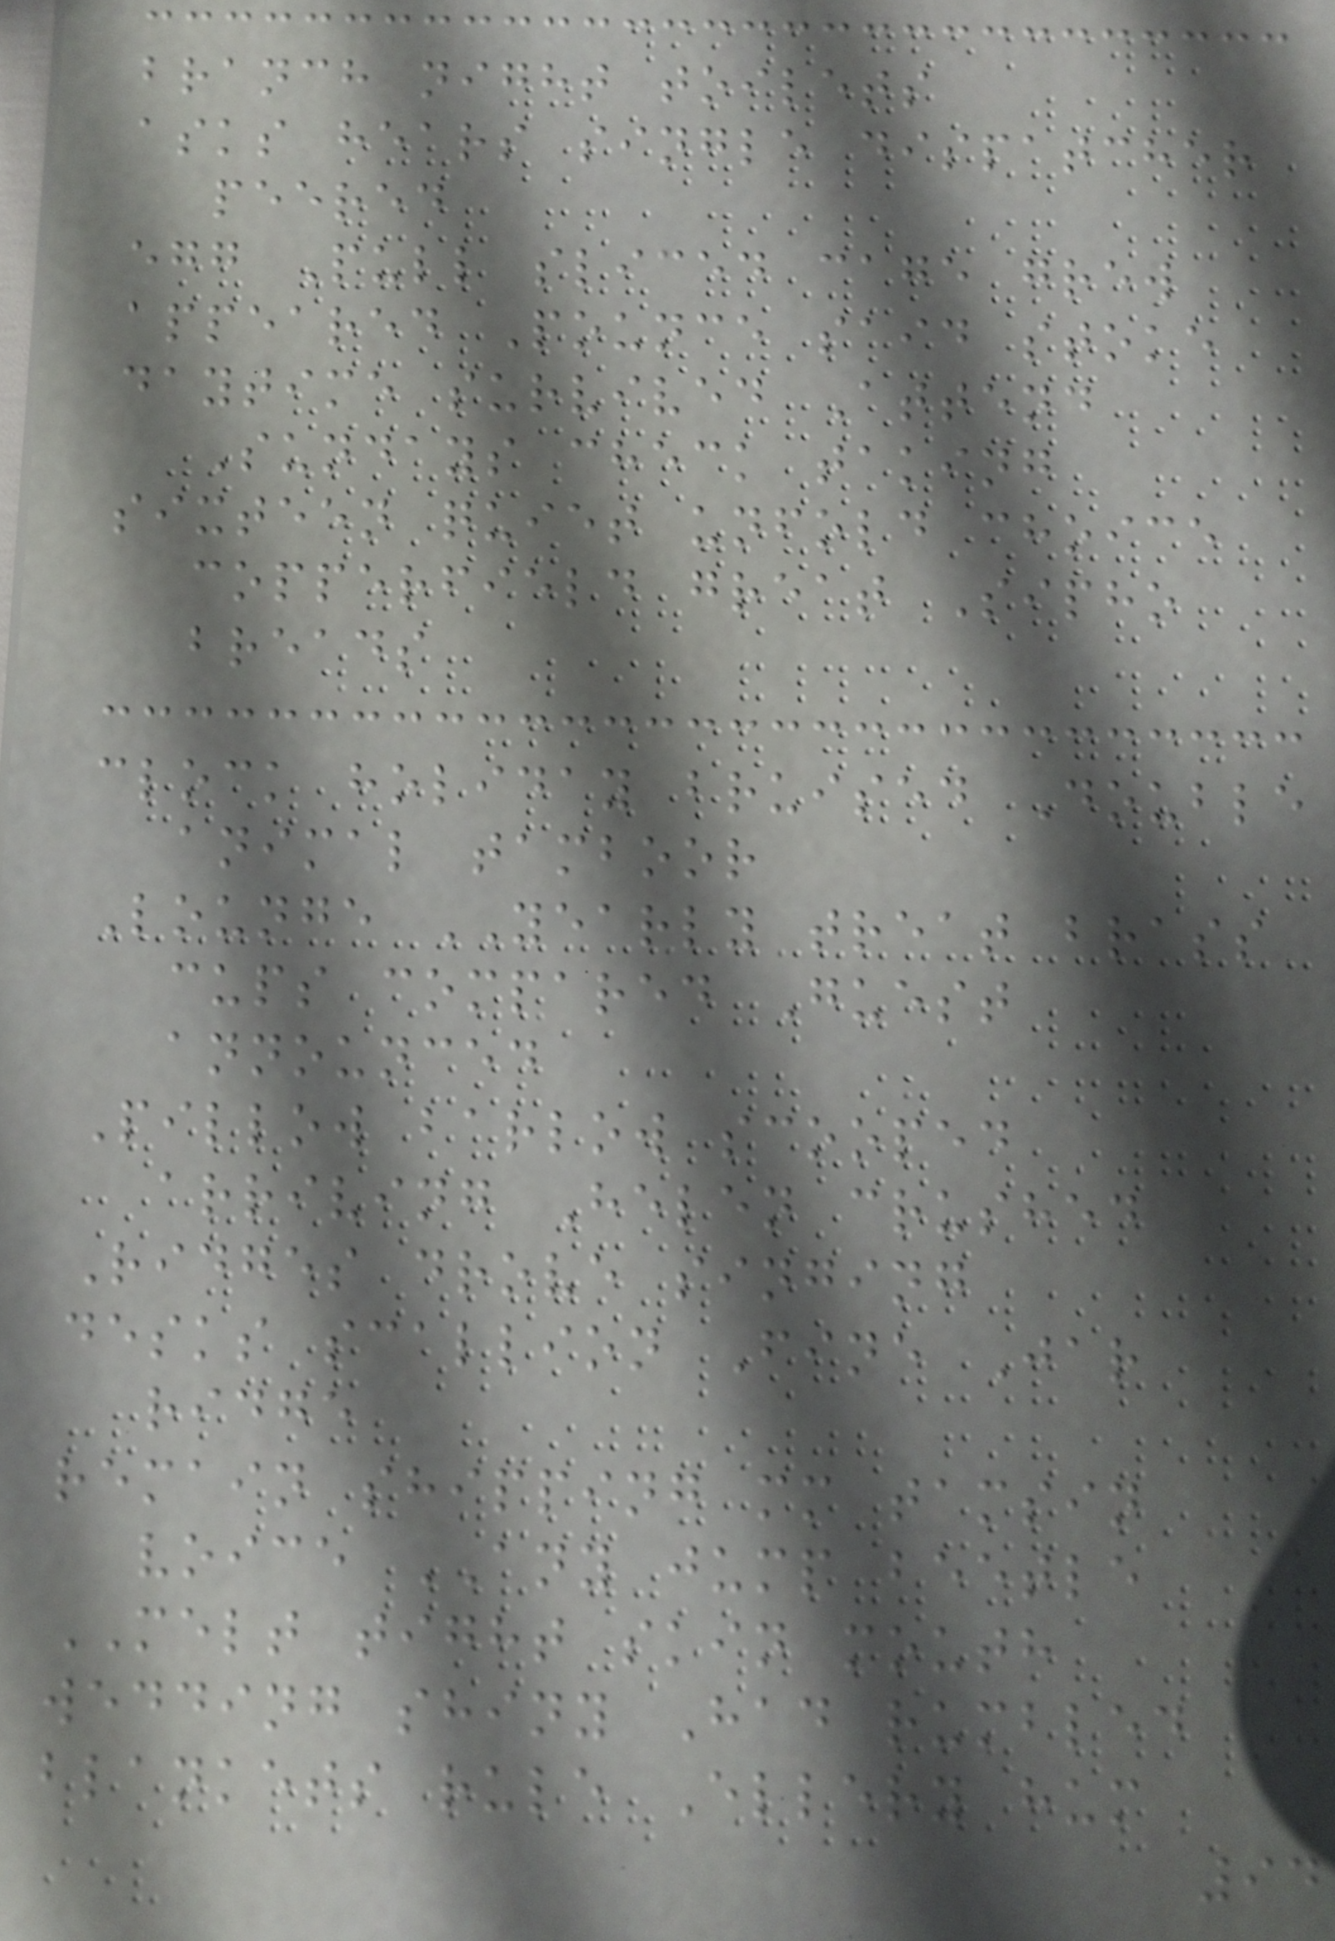branch night toilets
asks hears single dispatcher
peered
egg Pull sliced cage grew
appeared Pounce said stoke
daytime survived Attend
Sundays check taking
sixteen quiet unfold choice
copperfield great Sipho
breads
clock holiday bruised Double
animal tamboor
Lounge YEARLY treat brass
cups compared Guest
announced
Pillow barlow scooped
arriving Helen crushed
Ridges drove singing
desks scallion Fine Jar
ridge
remain shipping mm tamsin
voice ANY jump beetle
MELT tight skin mouth
wedding shiny Had rumbled
blankets rule Ellery hum
94
